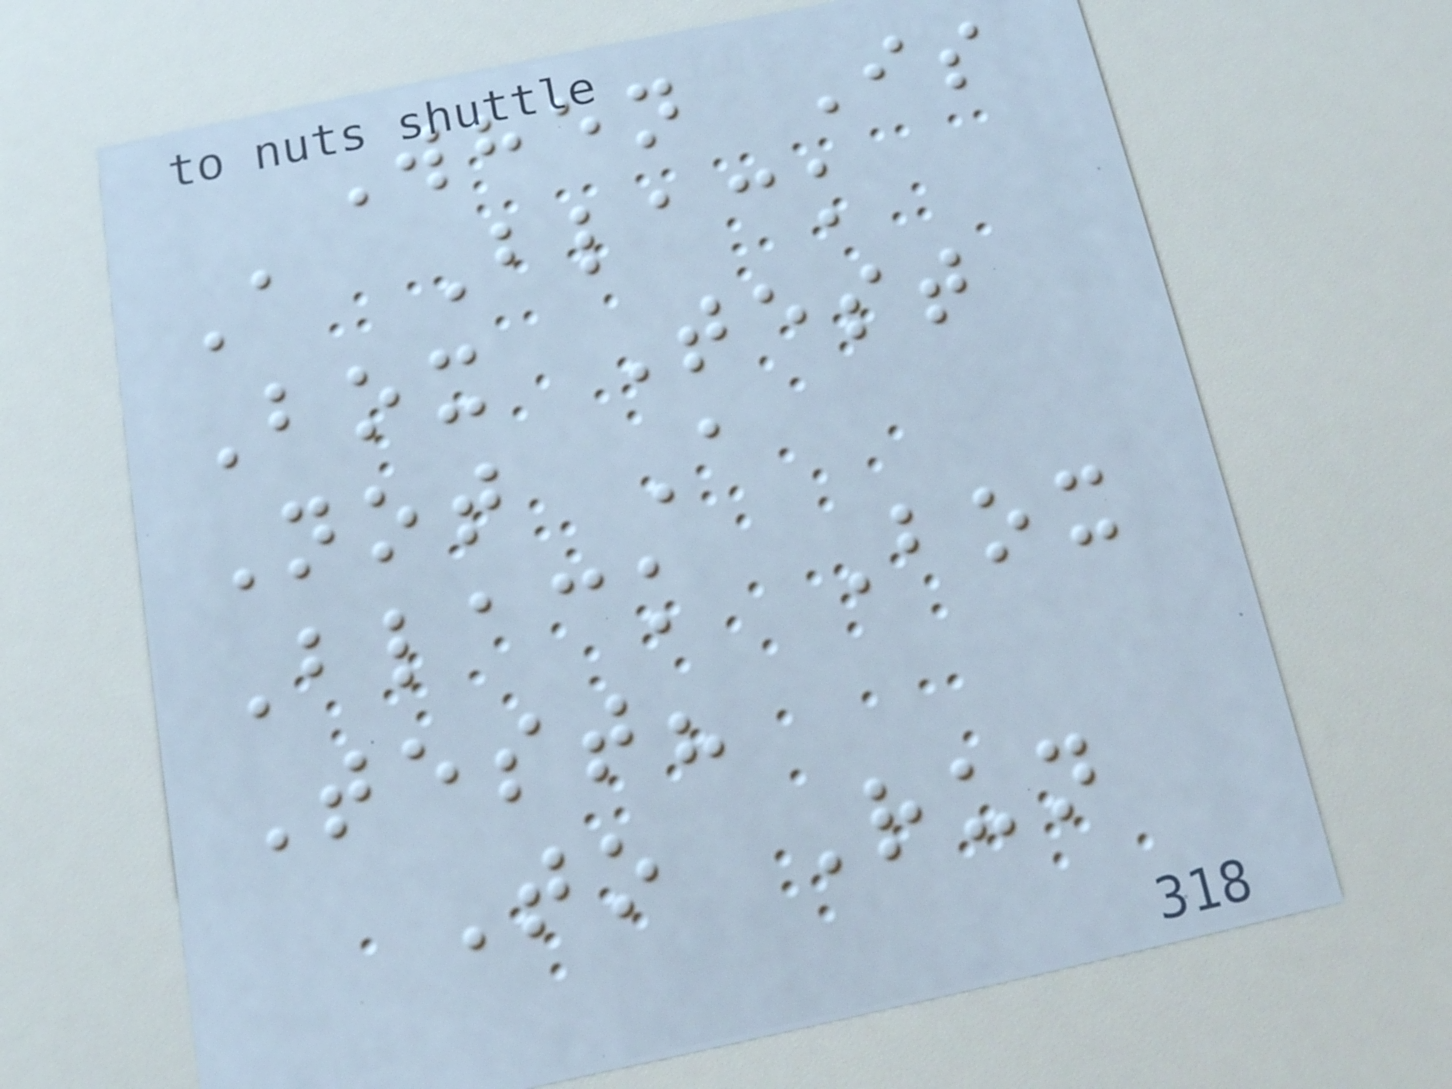When Is
A Black
Box Test
Not A
Black Box
Test?
To Run
